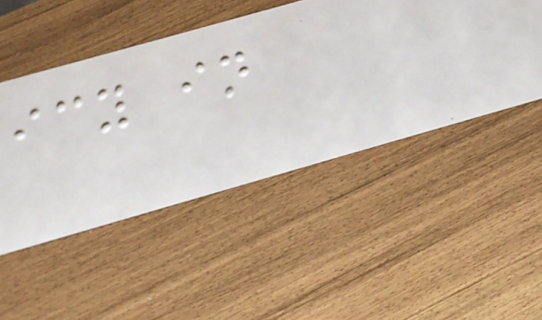icy in
